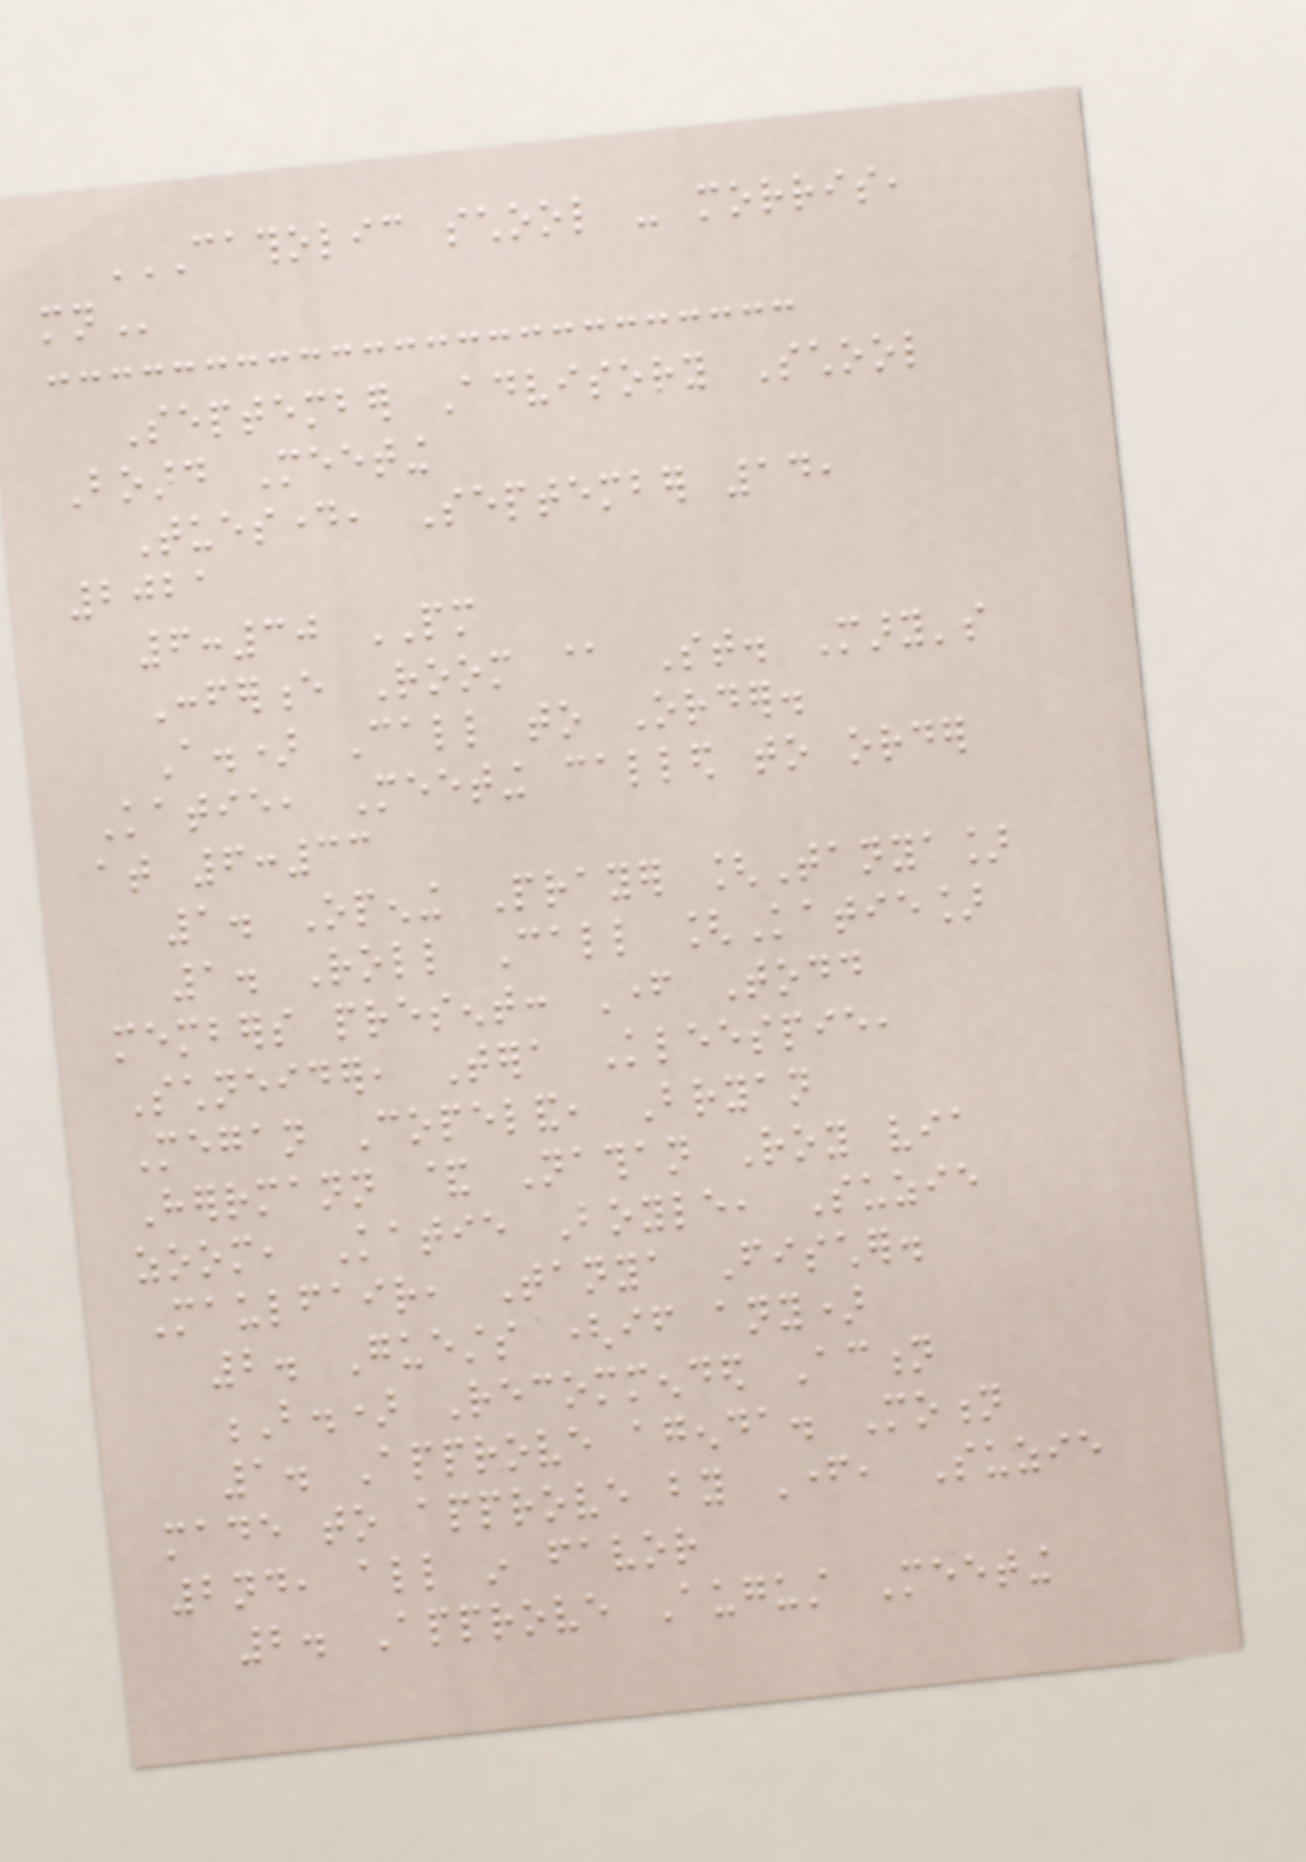CATHOLIC SCHOOL - MORRIS,
MN
September Advisory School
Board Meeting
Tuesday, September 14,
2021
6:30 PM
Conference Room @ St. Mary's
A.) Call to Order.
Katie, Meeting called to order
at 6:33
1. Opening Prayer [Tanya]
1. Roll Call [Katie]
members present: Father Todd
Schneider, Tera Kleespie,
Megan Copeland, Bryan
Herrmann & Nathan Roy via
zoom, Katie Boyle, Suzie
Maulfair, Tanya Fischer.
2. Guests (if any)
B.) Recommended Action
1. Approve agenda. Motion
made to approve by Father, Suzie
2nd, all in favor
2. Approve August Meeting
